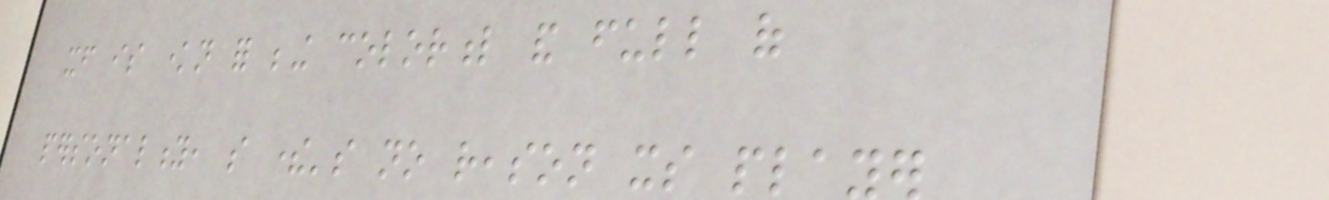itself is known for being colorful and full of
personality, so there's no reason its player
